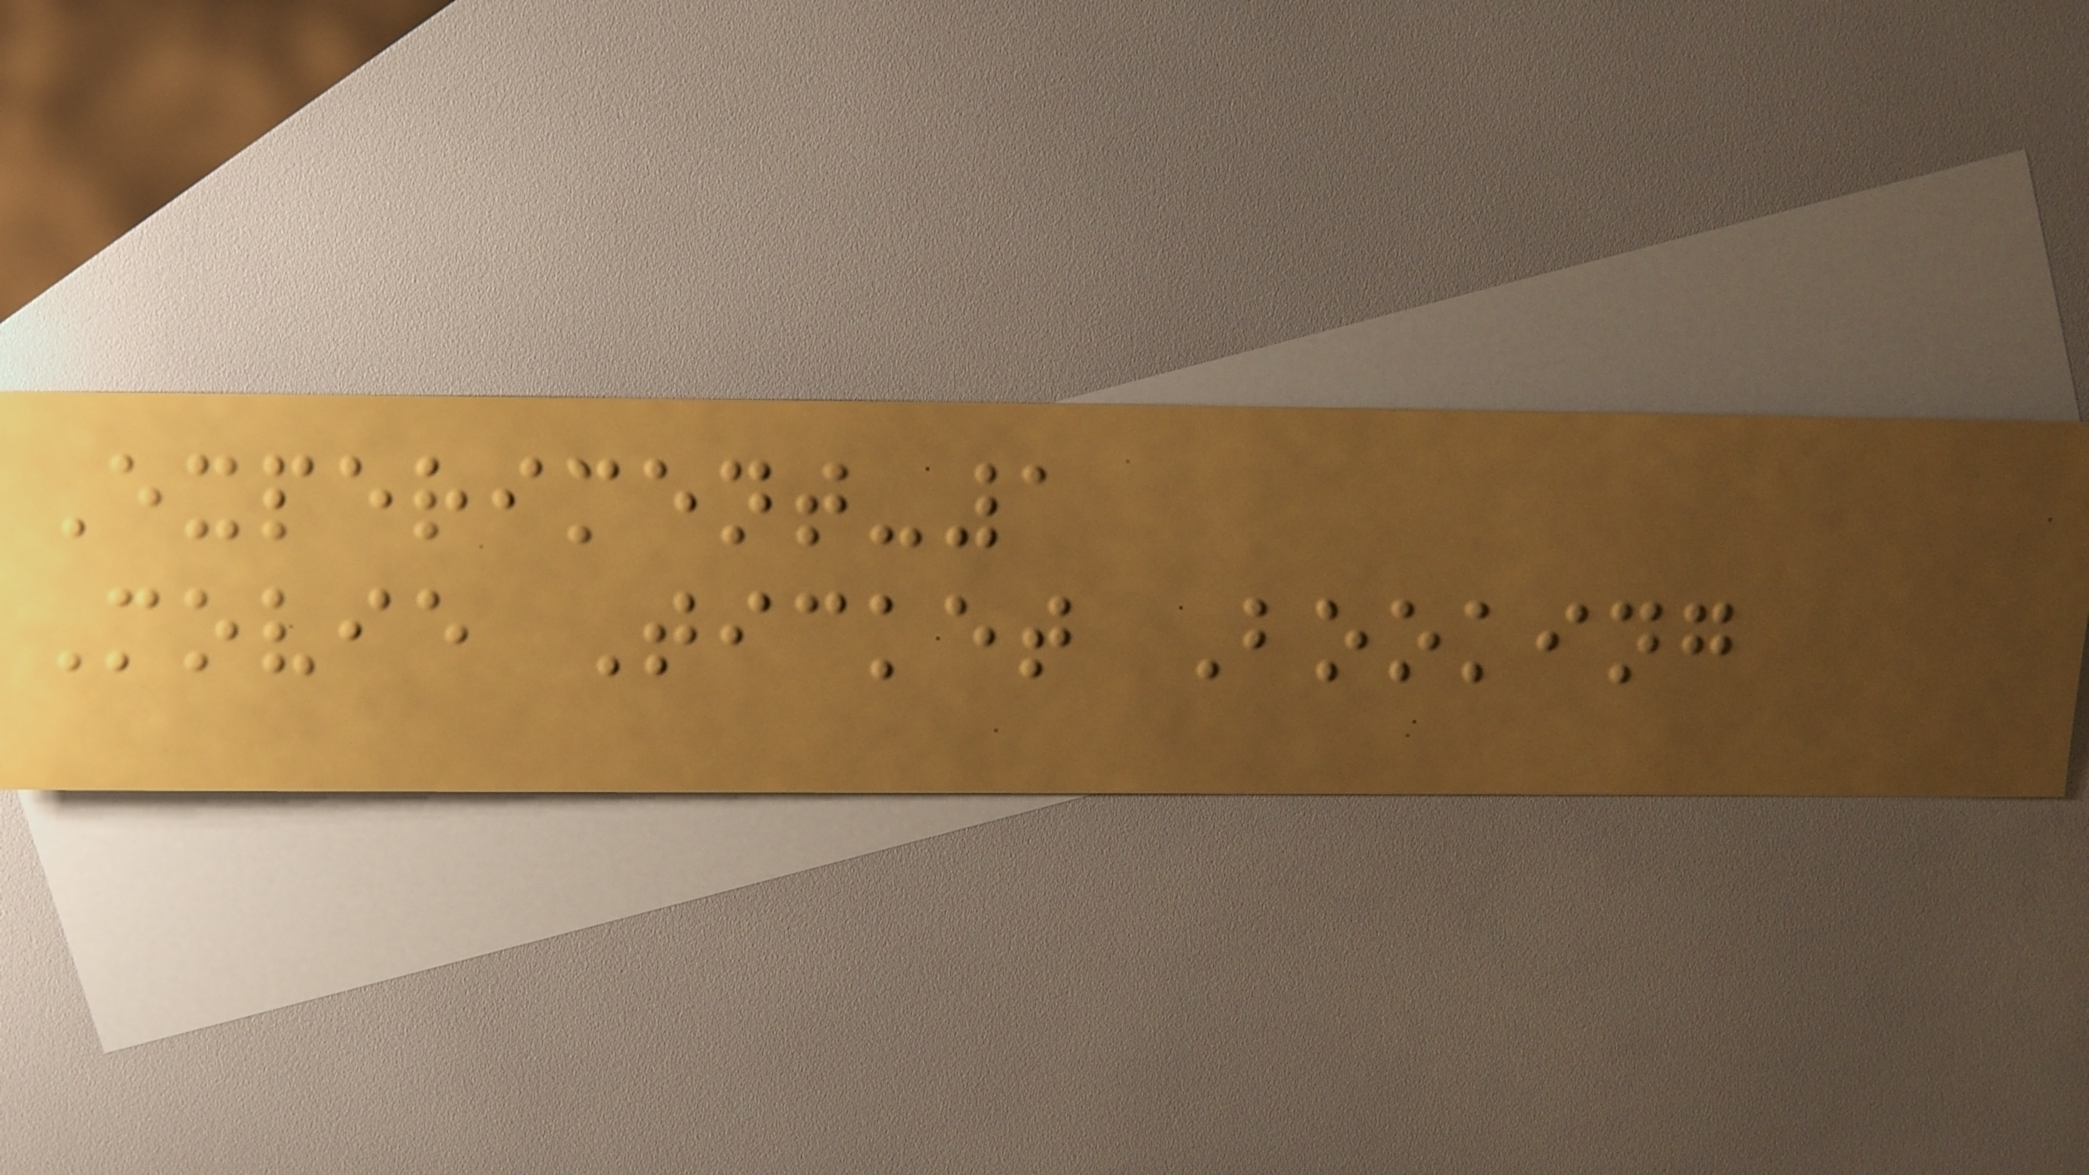Experiment-1
Movie Ticket Booking
